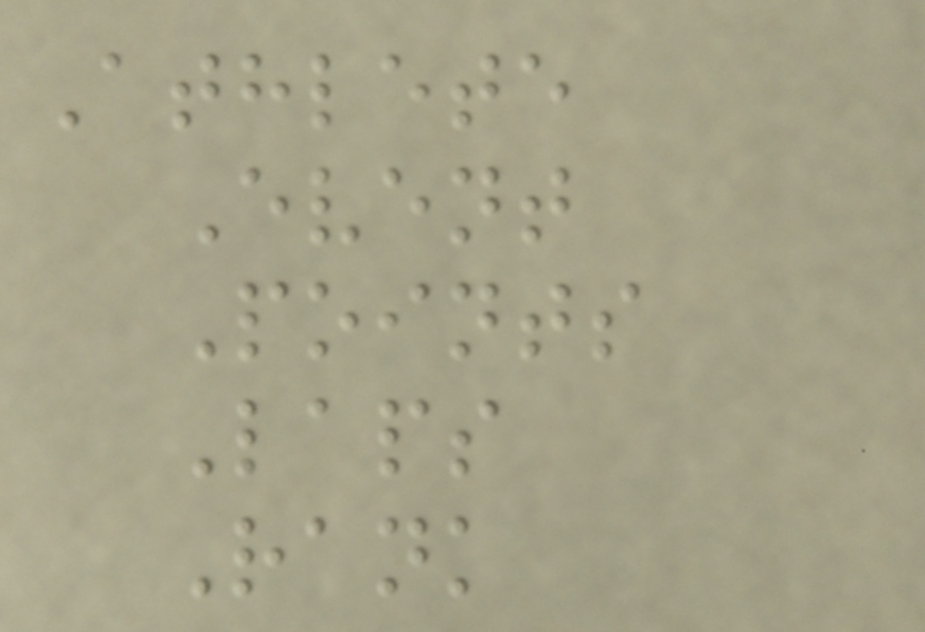Athlete
Event
Points
Laps
Rank
